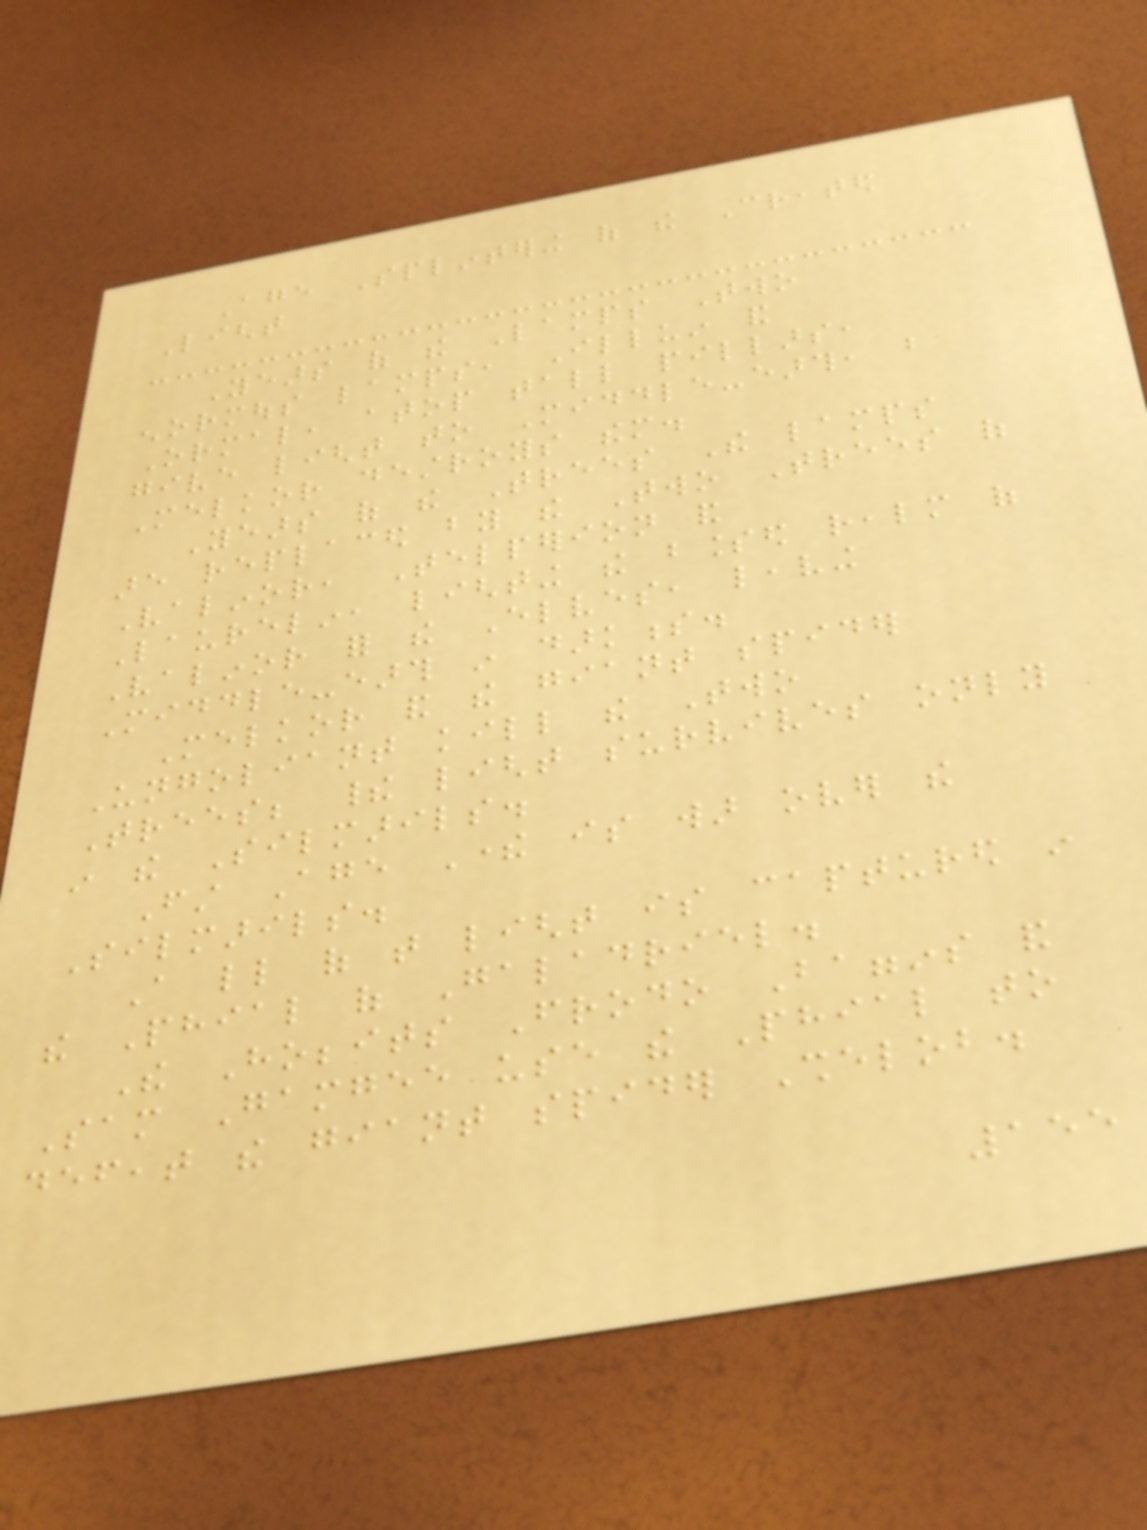Age Splintering of the Created
Light
Years of the Lamps Two
enormous lamps, Illuin and
Ormal, atop tall pillars,
give light to Middle-earth, but
Melkor destroys them.
Years of the Trees The lamps
are replaced by the Two Trees of
Valinor, Telperion and
Laurelin, lighting the blessed realm of
Valinor for the Elves, leaving
Middle-earth in darkness.
Melkor and the giant spider
Ungoliant kill the Two
Trees; their light survives only
in the Silmarils.
First Age There is war over the
Silmarils.
A little of that light is captured in
the Phial of Galadriel.
The Hobbits Frodo Baggins and
Sam Gamgee use the Phial to
defeat the giant spider Shelob.
155
